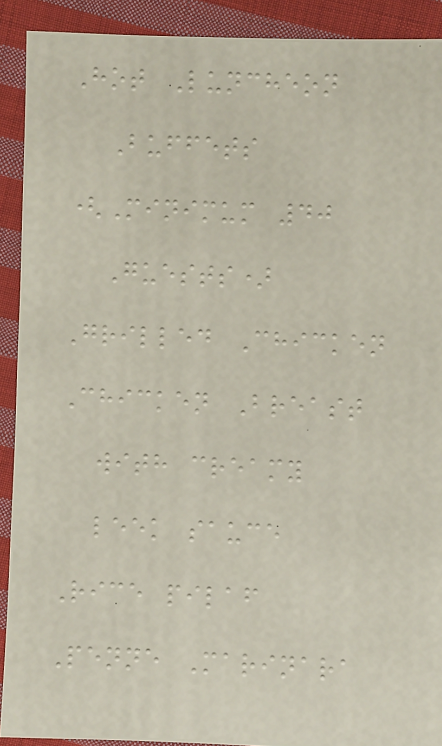Hot Luncheon
Buffets
(Minimum 40
Guests)
Grilled Chicken
Chicken Breast
with creamy
leek sauce
Rice pilaf
Penne Marinara
